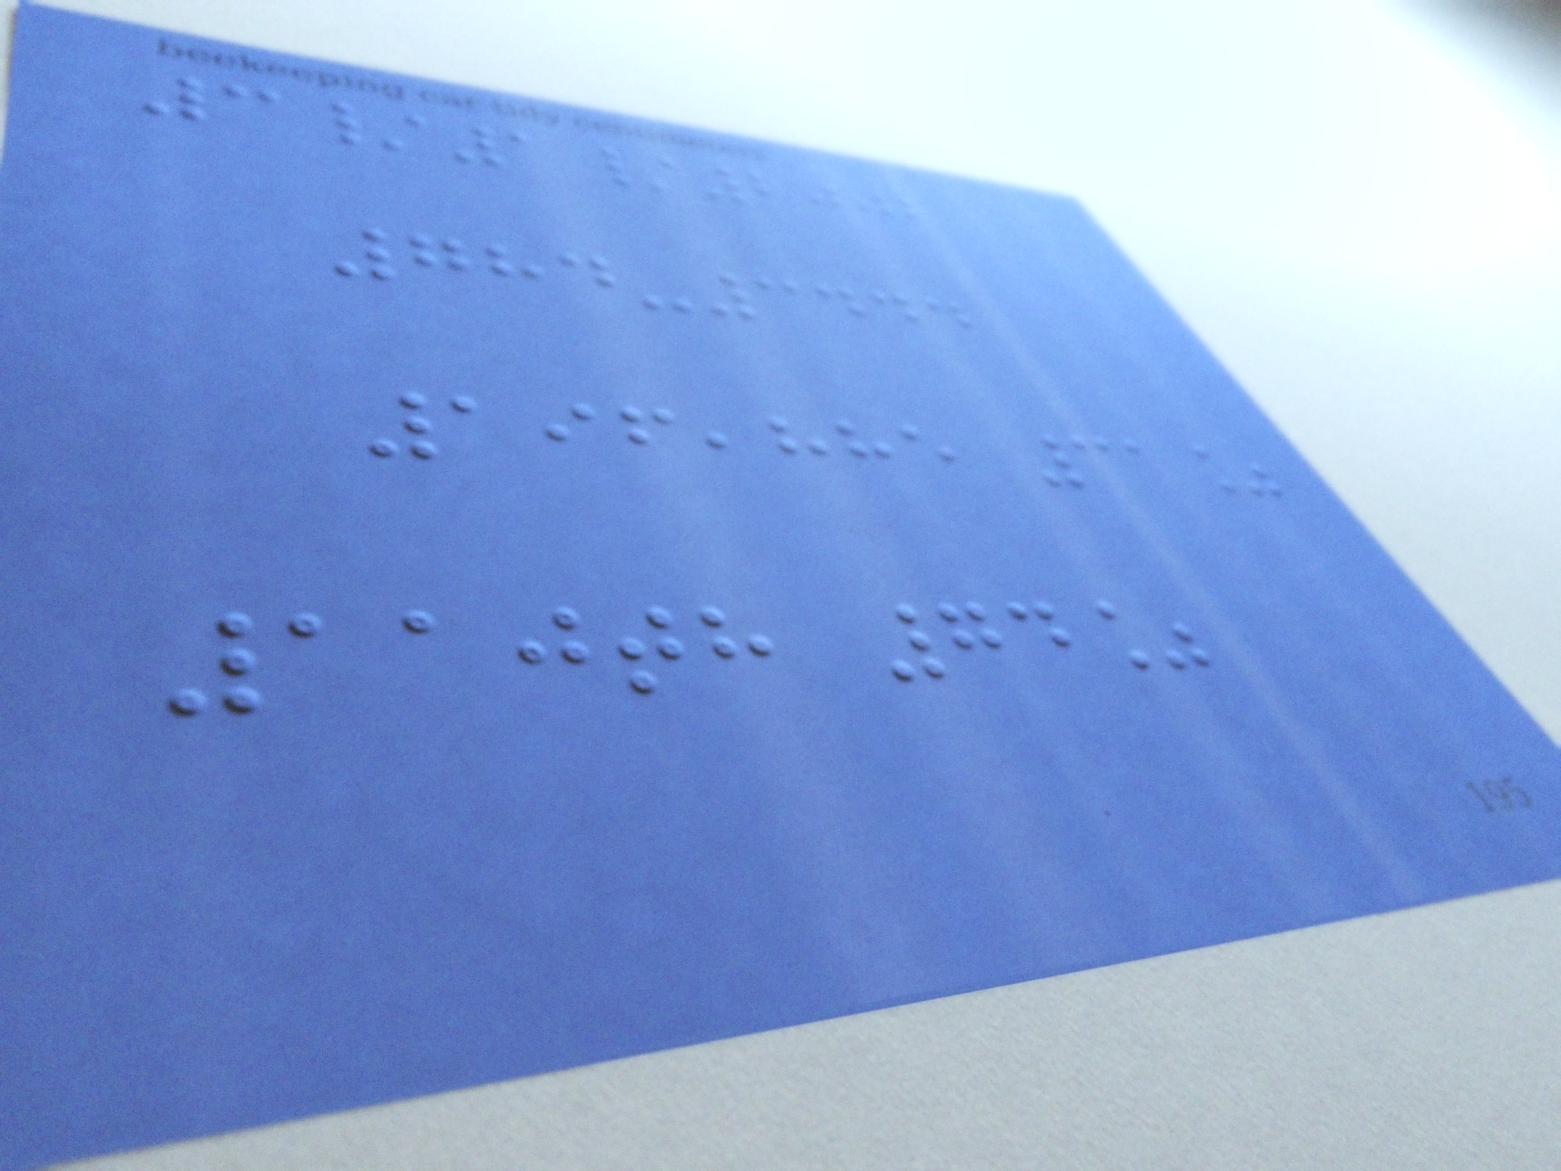3/1/2002
784-3444
196,885 31%
110th 74%
